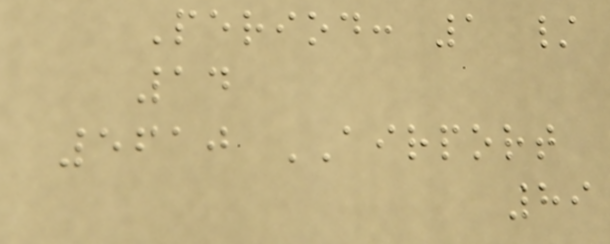Period: 1 /
14
5610 AIRPORT
89
